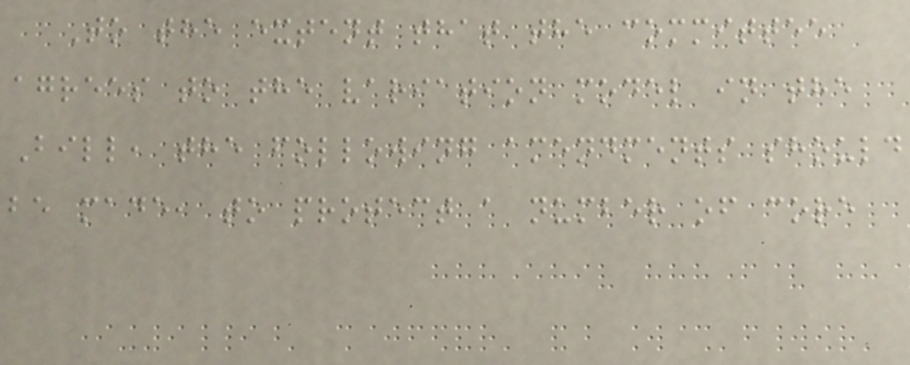To the extent that the committee
agrees to the variation model in the
Bill, the following amendments should
be made, to protect a number of core
